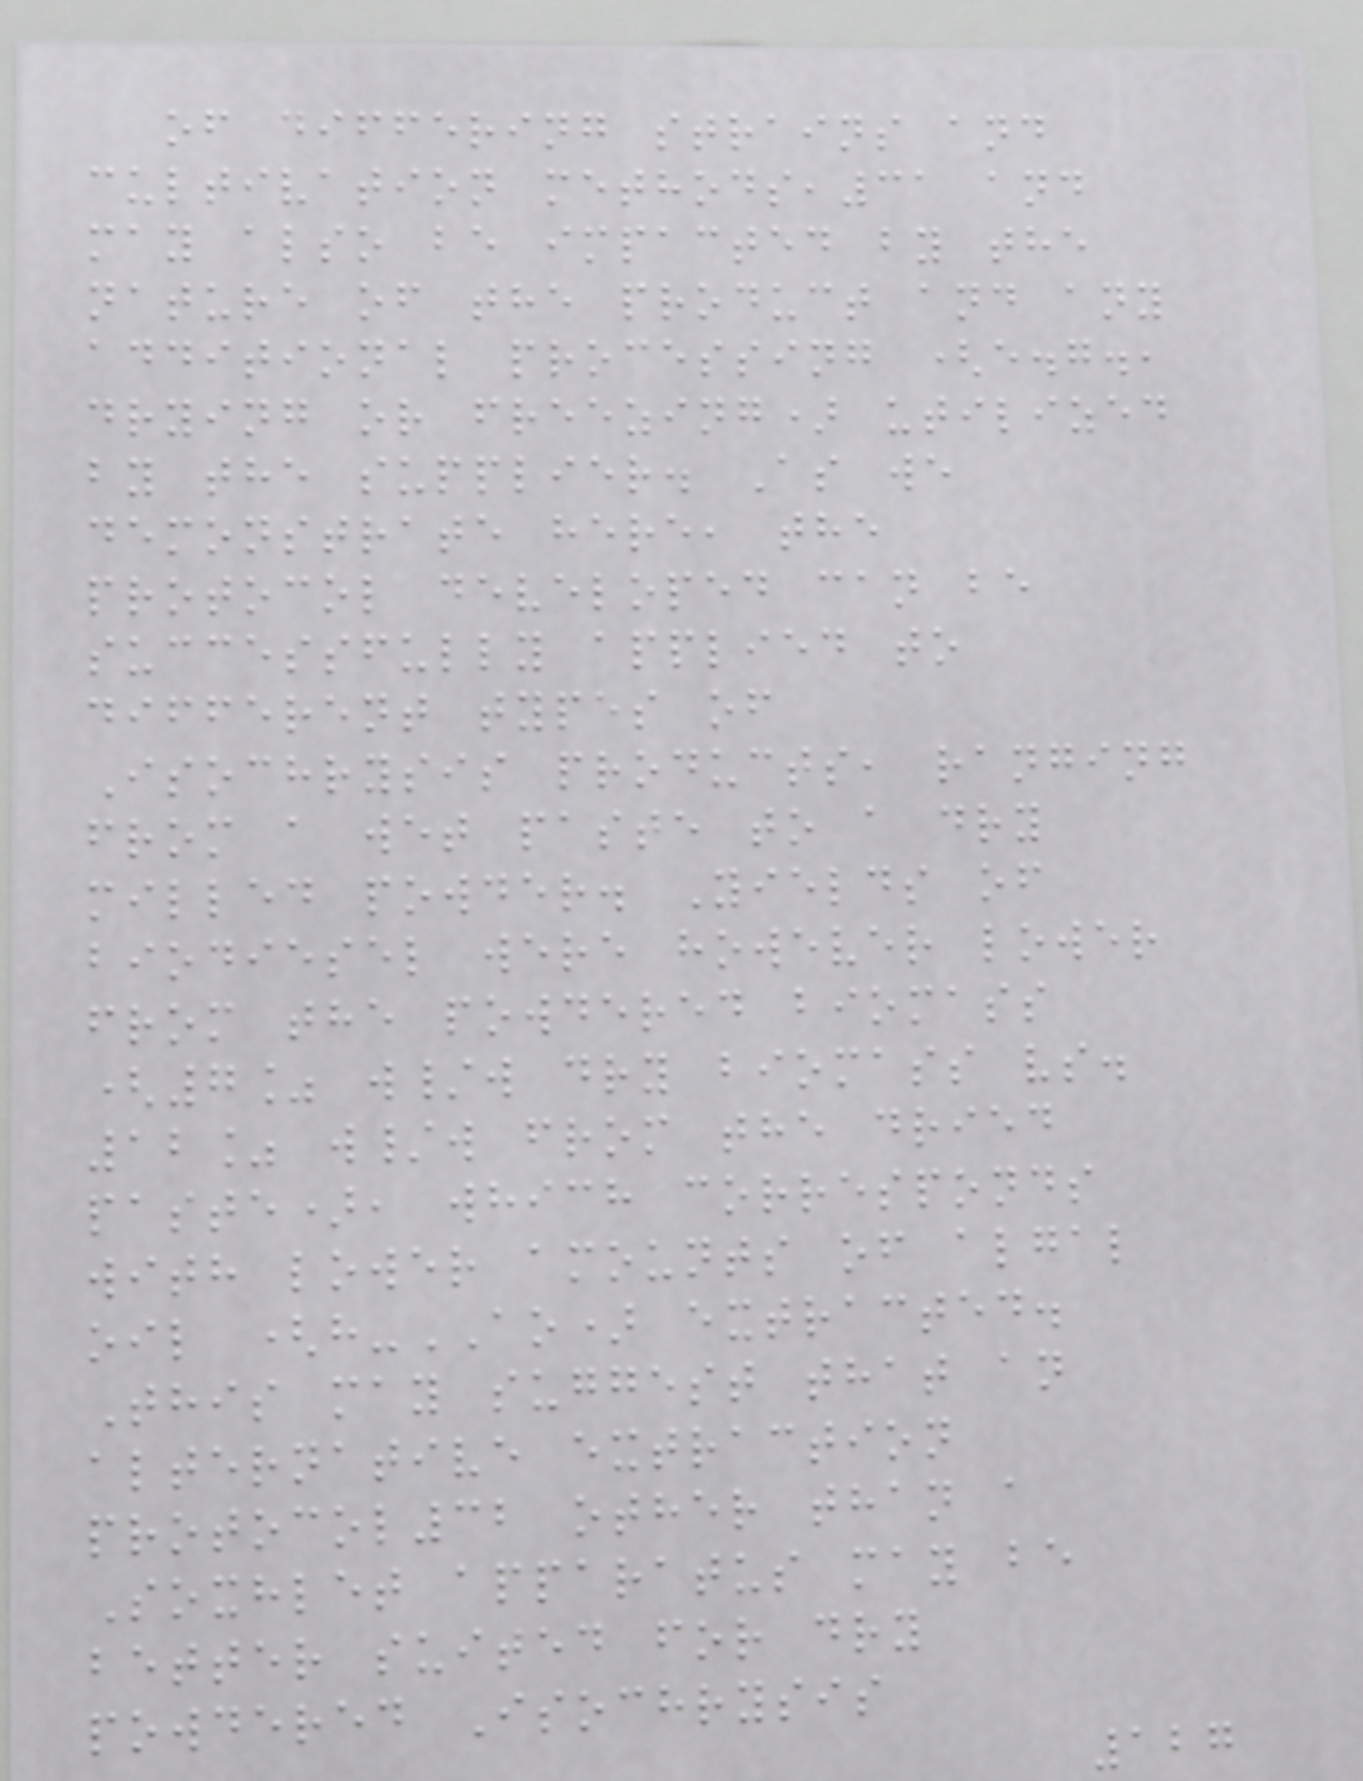of differing strains and
cultivation methods,31 and
may also be impacted by the
nature of the product and any
additional processing (e.g.,
drying or freezing) utilized
by the supplier. As we
demonstrate here, the
protocol developed can be
successfully applied to
different types of
Isochrysis products, ranging
from a wet paste to a dry
milled powder. Yields of
biodiesel were however lower
from the powdered biomass
(7% w/w dry biomass vs.
12% w/w from the dried
paste), which corresponds
with lower amounts of algal
oil (h-AO) extracted.
This may suggest that an
alternative extraction
protocol32 other than a
Soxhlet apparatus may be
better suited for dry
powdered Isochrysis
127
